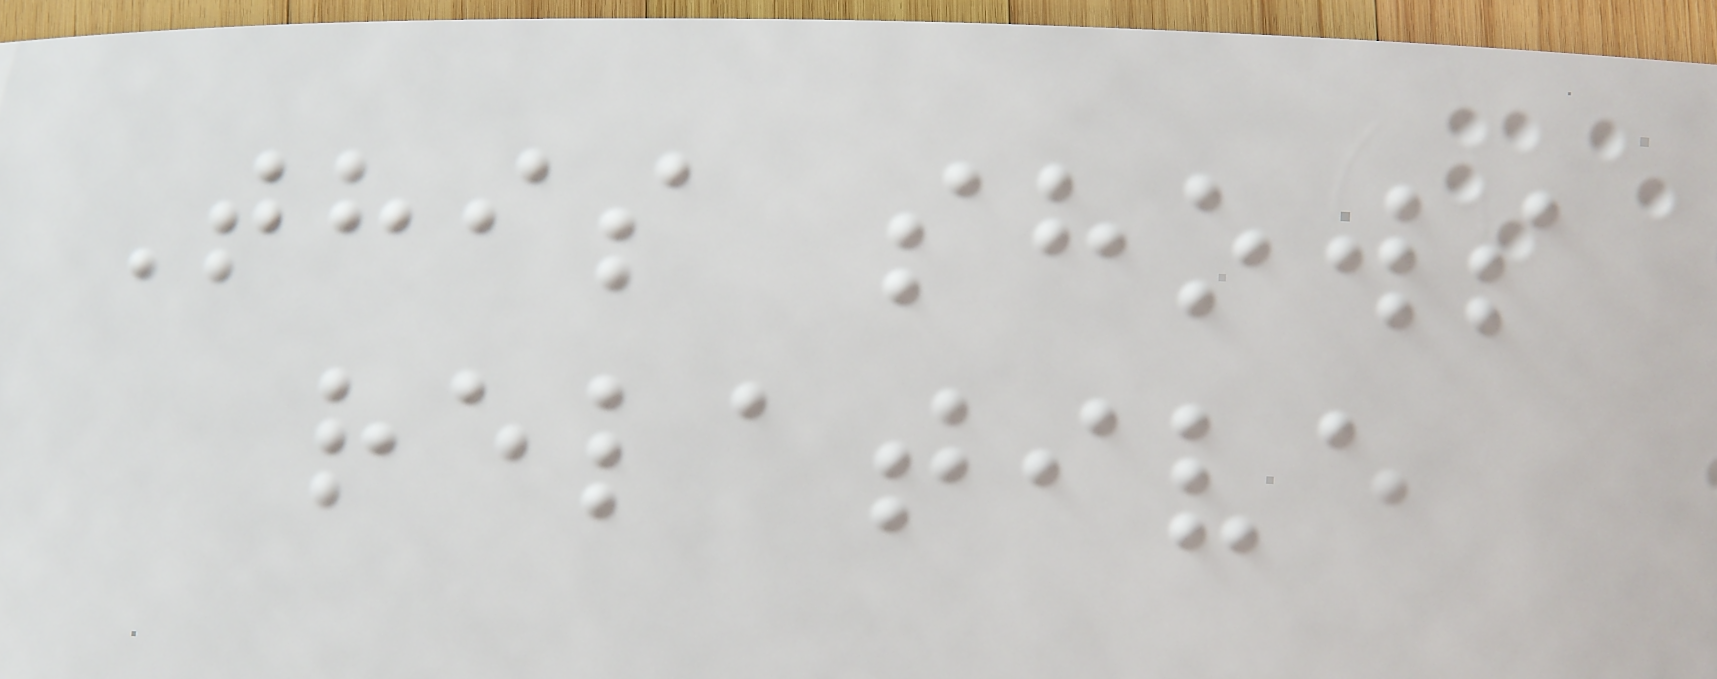This shows
relative
